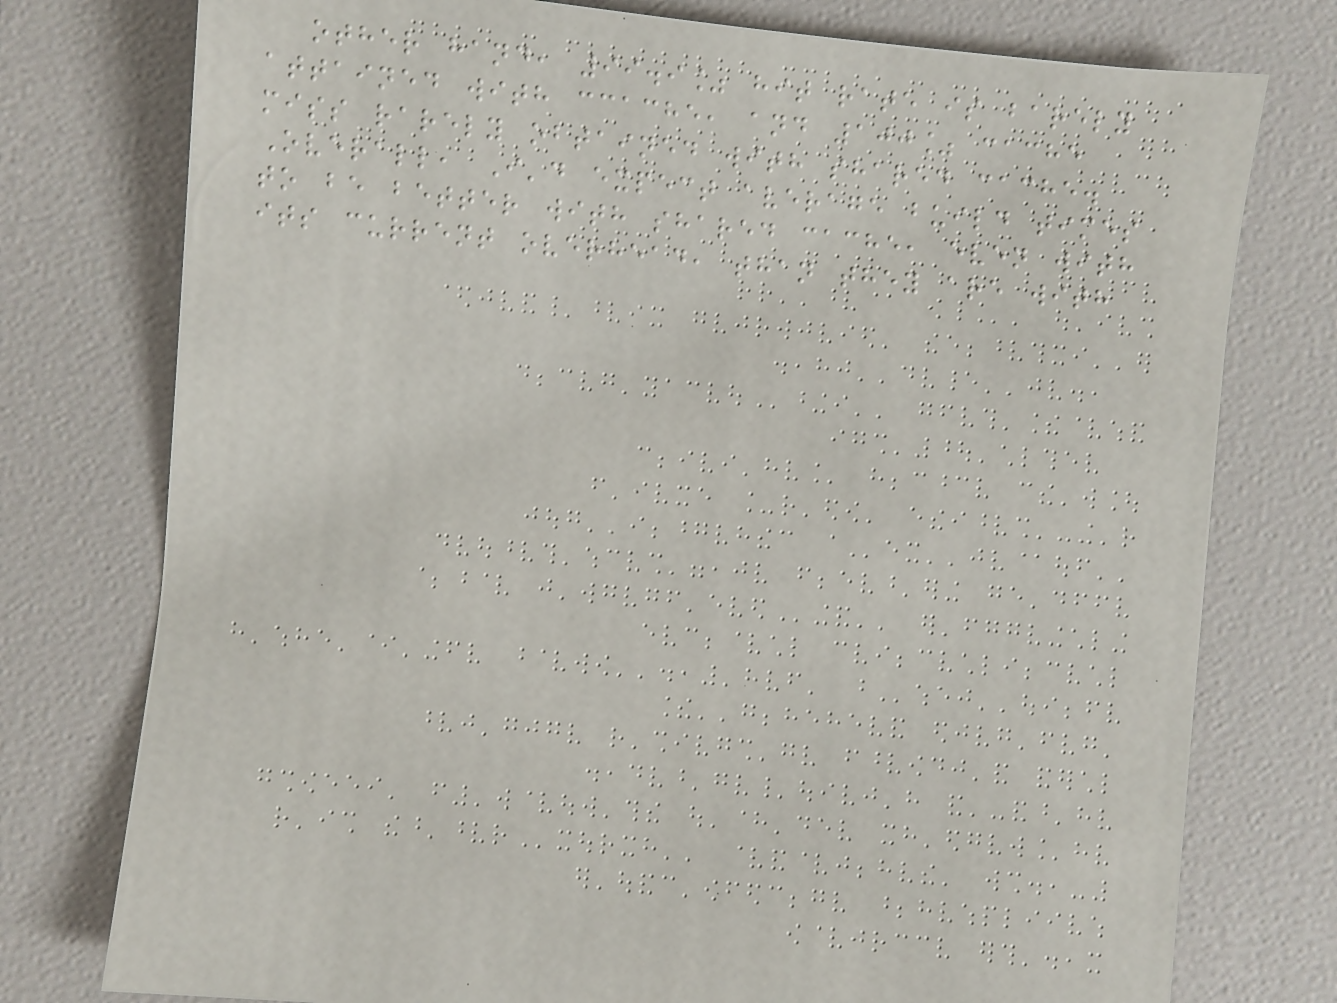other hand, 99.9% hit rate is barely
attained with ccache, and 100% cache
miss rarely obtained with shared cache.
Overall, I'd expect average build times
to be better with shared cache, even with
its current overhead, than they are with
